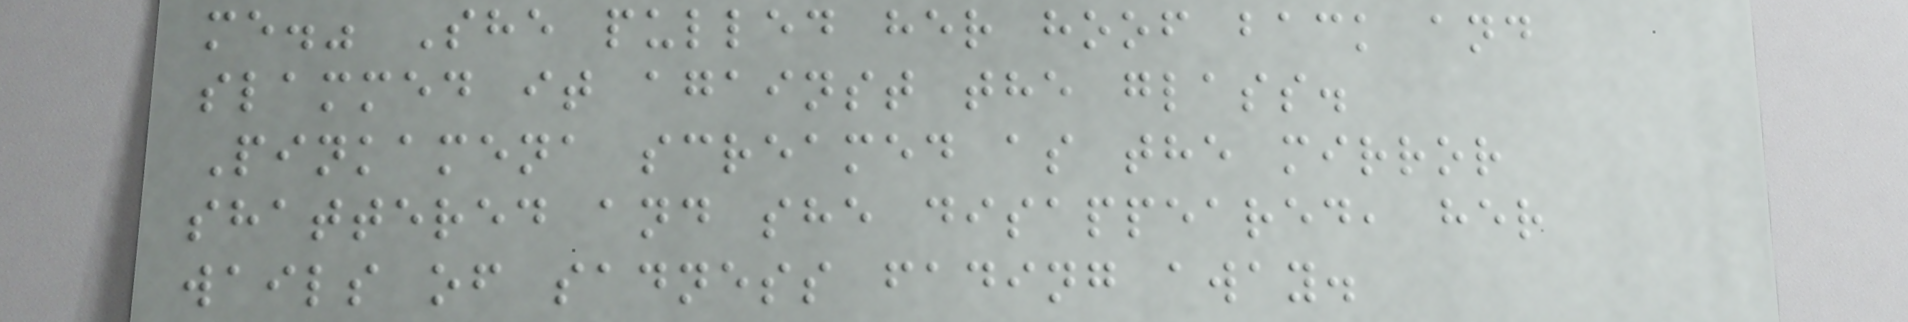me." She pulled her hoof back and
slammed it against the glass.
Pinkamena screamed as the mirror
shattered and she disappeared, her
wails of sadness fading away.
